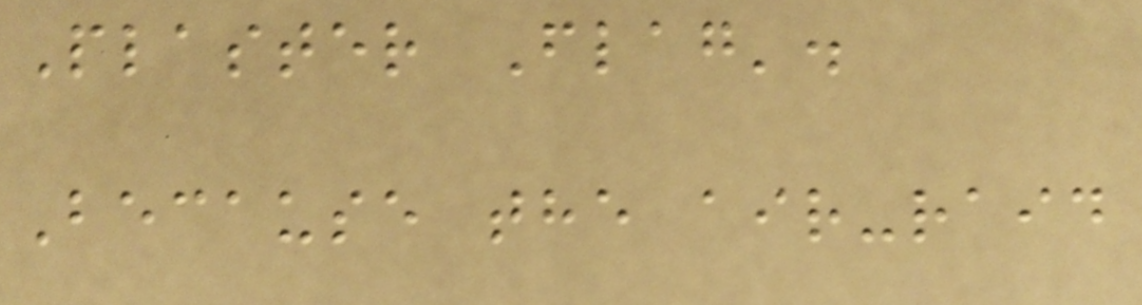Plaster Flag'.
Because the air-raid
